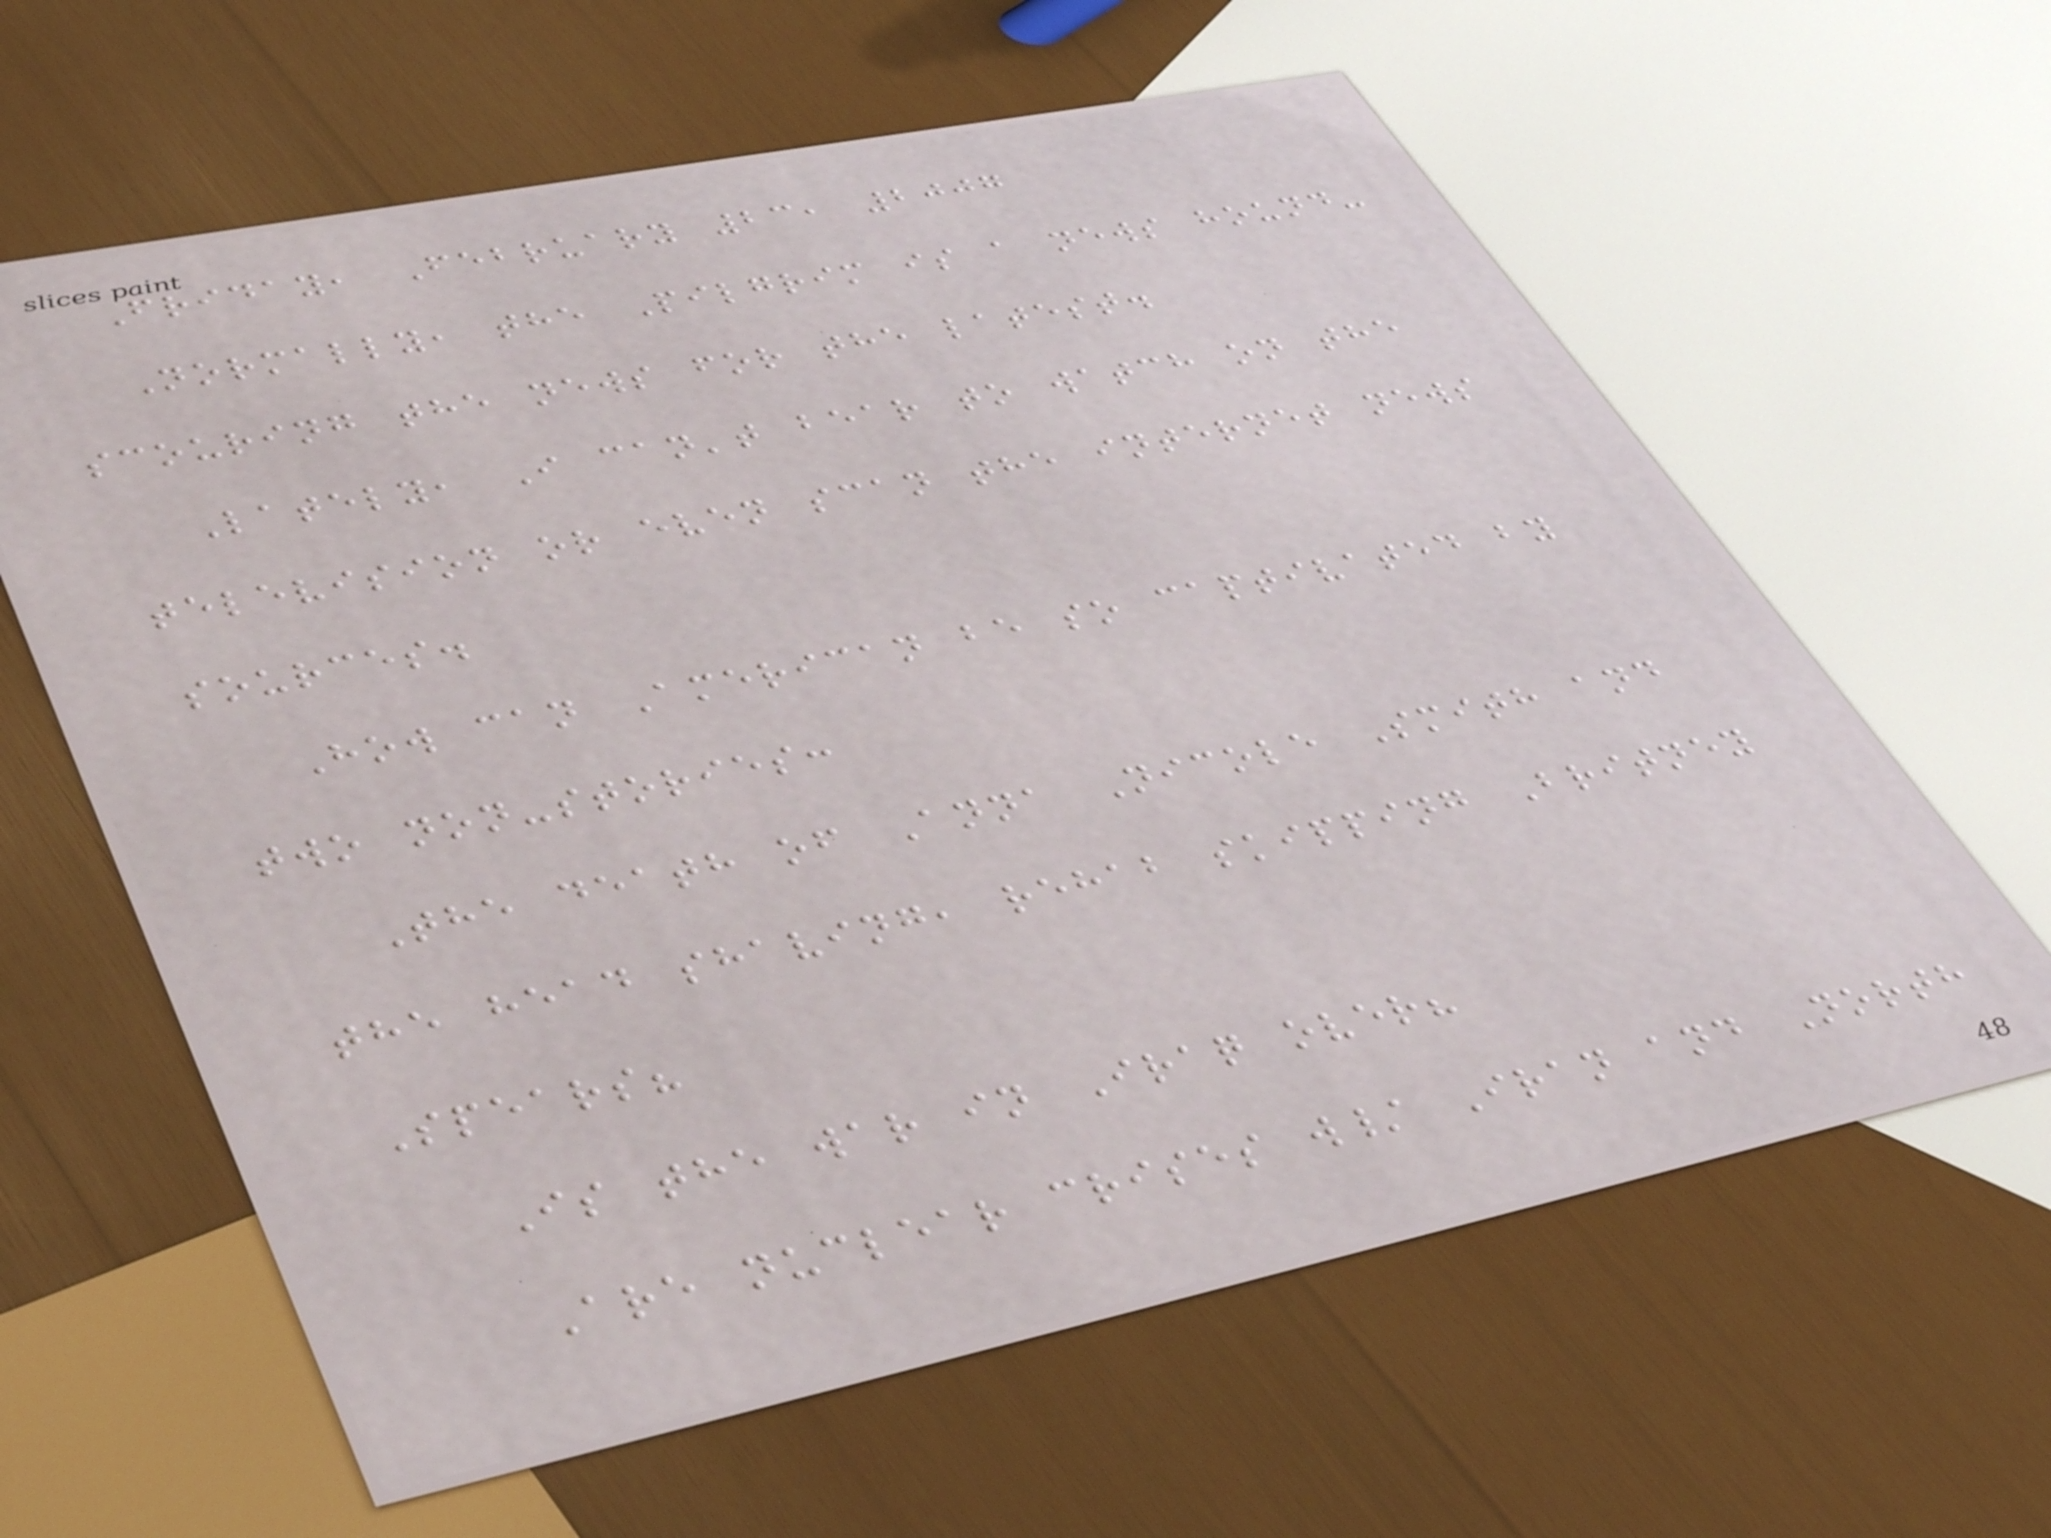Friday, February 23, 2007
Normally, the Pilgrim is a news hound-
scouring the news for the latest.
Lately, I can't bear to watch on the
television or even scan the internet news
sources.
How can American be so captivated by
two non-stories:
The death of Anna Nicole Smith and
the head shaving, rehab skipping Britney
Spears?
Is the war in Iraq over?
Are nuclear crises w/ Iran and North
